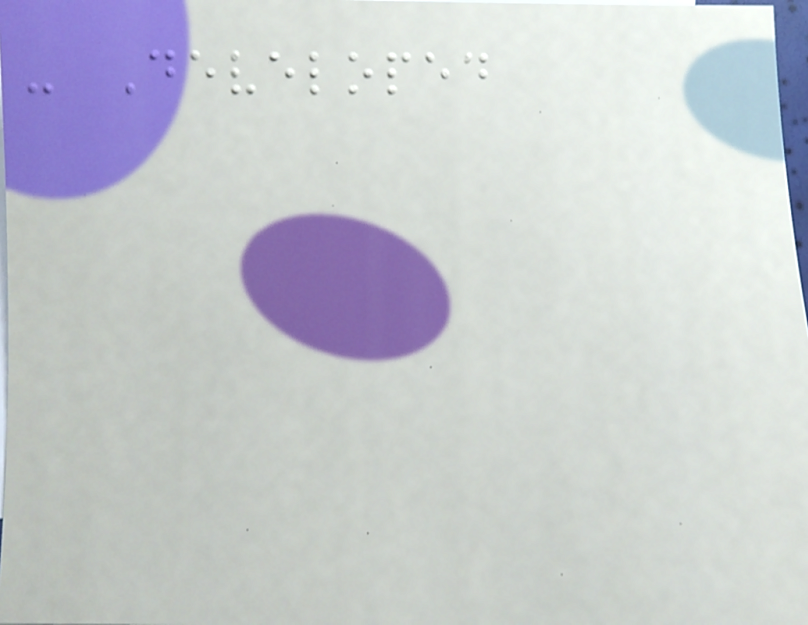- Developed
